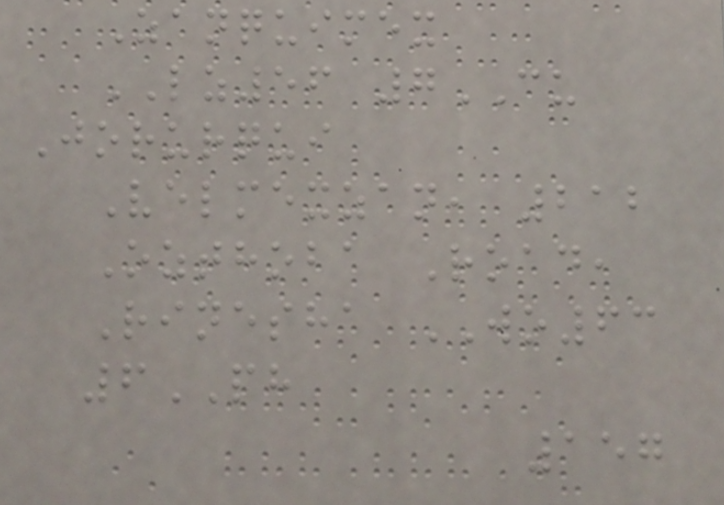Zanquimex
LZ56 7CU
Jorurqui
Velmexzan, 212
Ozthoba Road,
Rinesha WO63
6PH
157
